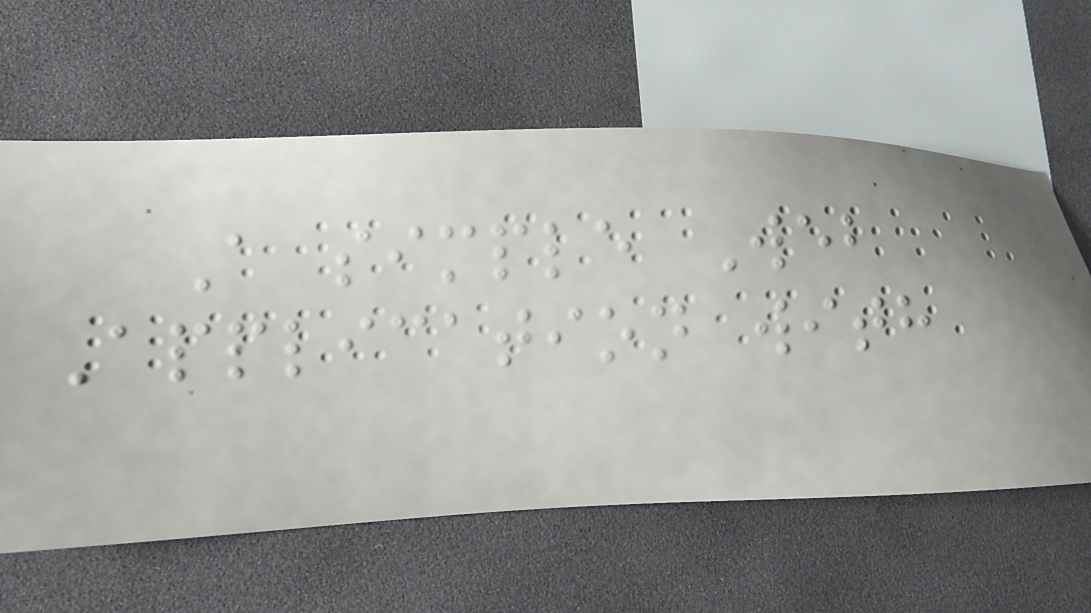A simple Web
Application with
